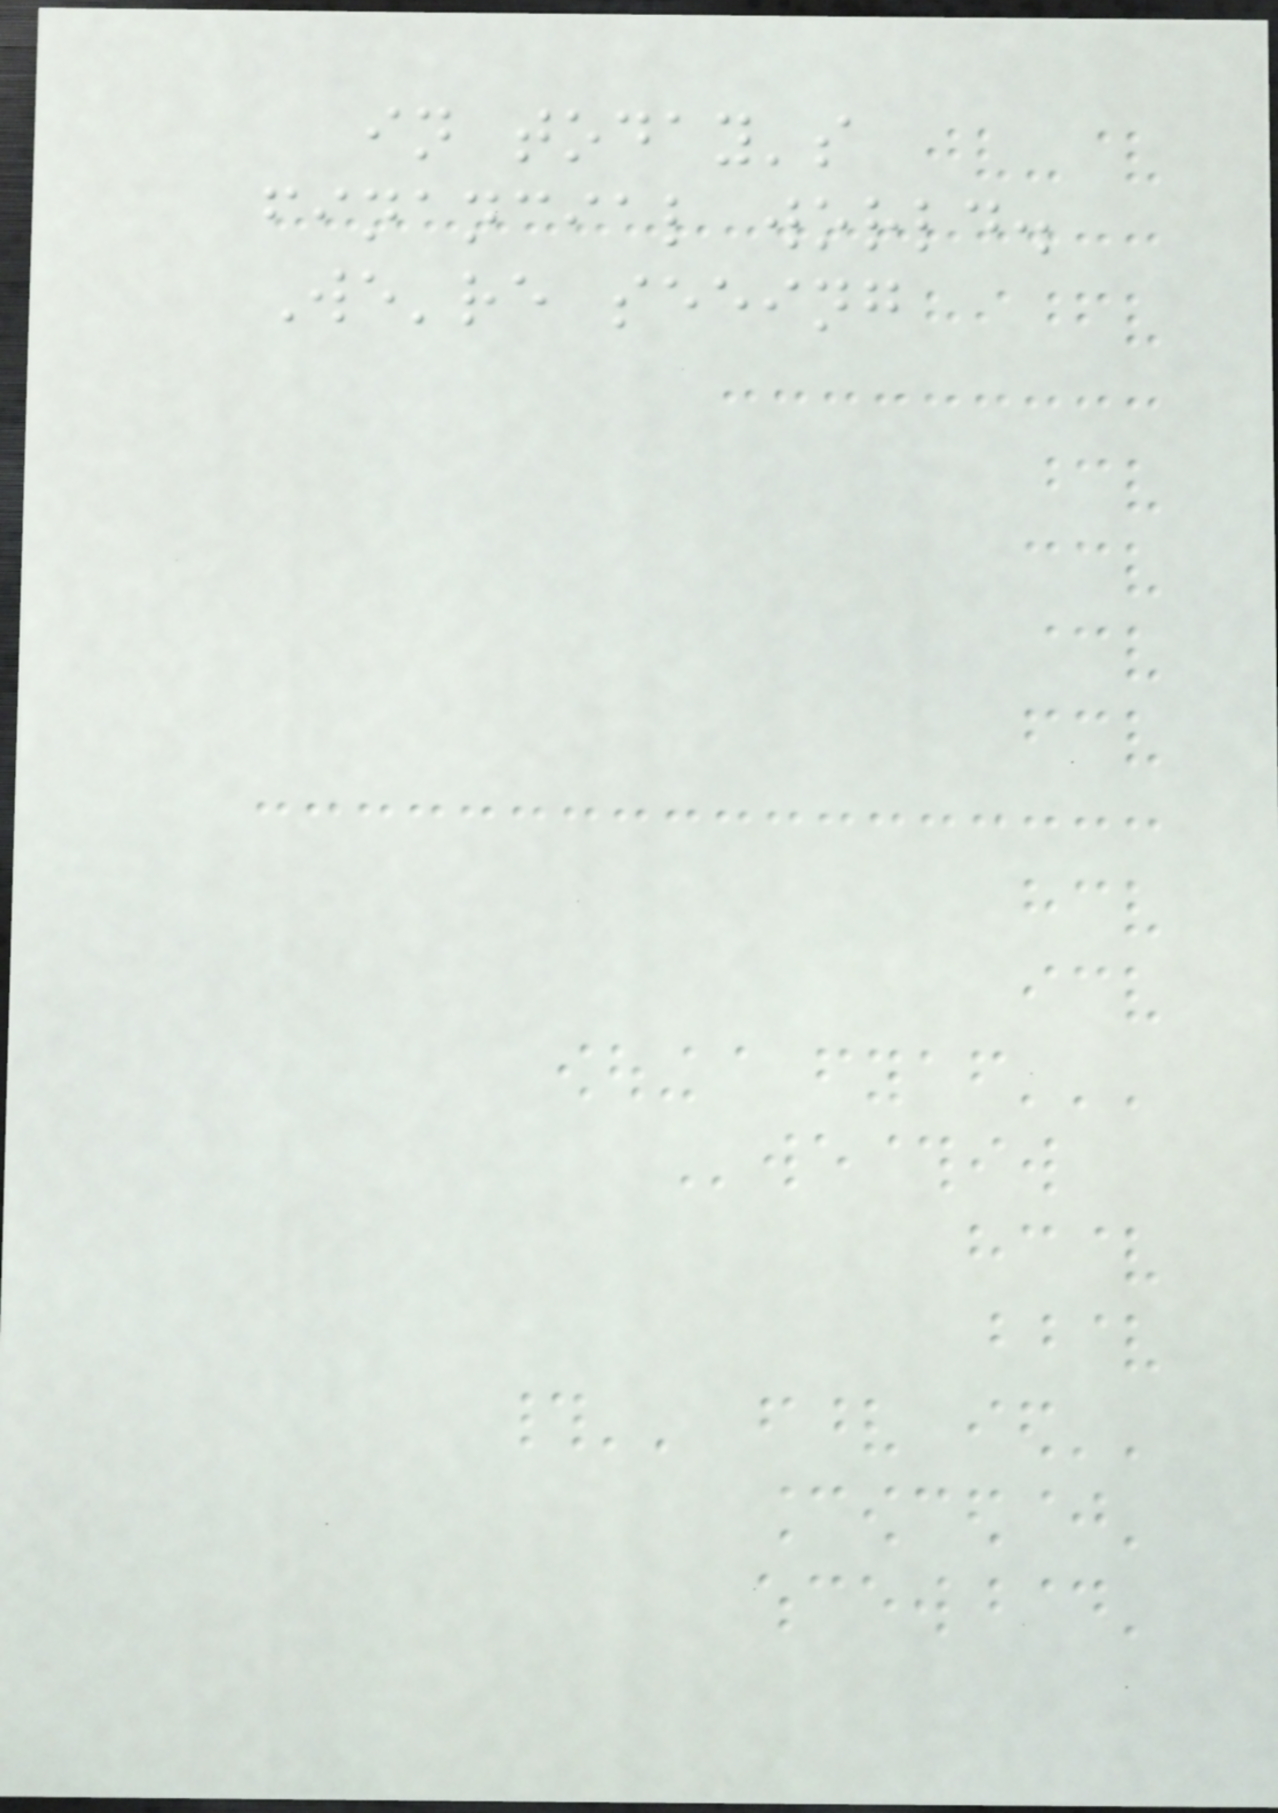in today's
financial world.
We're seeing
